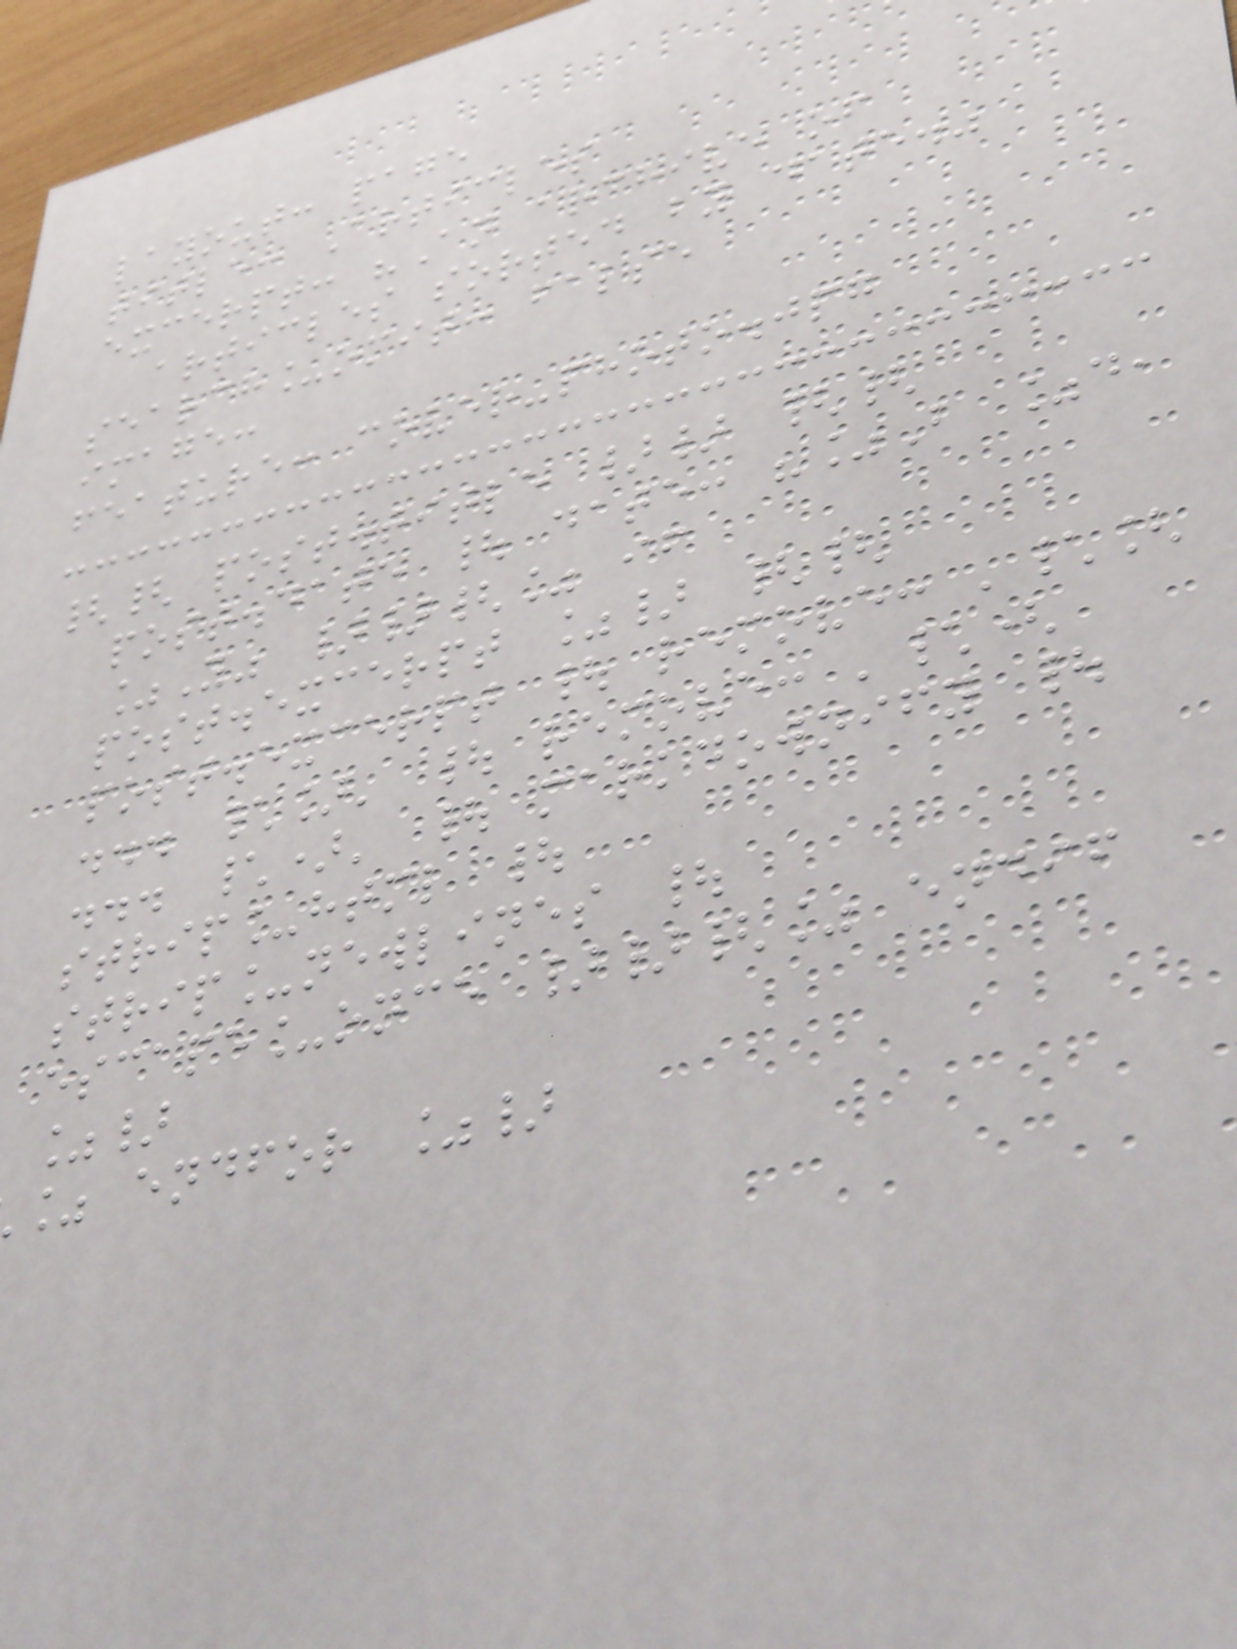layout: page
title: Articles
excerpt: "An archive of
articles sorted by date."
search_omit: false
image:
feature: cover-photo.jpg
{{ post.title }} {{
post.date | date: "%B %d,
%Y" }}{% if
post.excerpt %} {{
post.excerpt | remove: '\[
... \]' | remove: '\(
... \)' | markdownify |
strip_html |
strip_newlines |
escape_once }}{% endif
%}
% endfor %}
